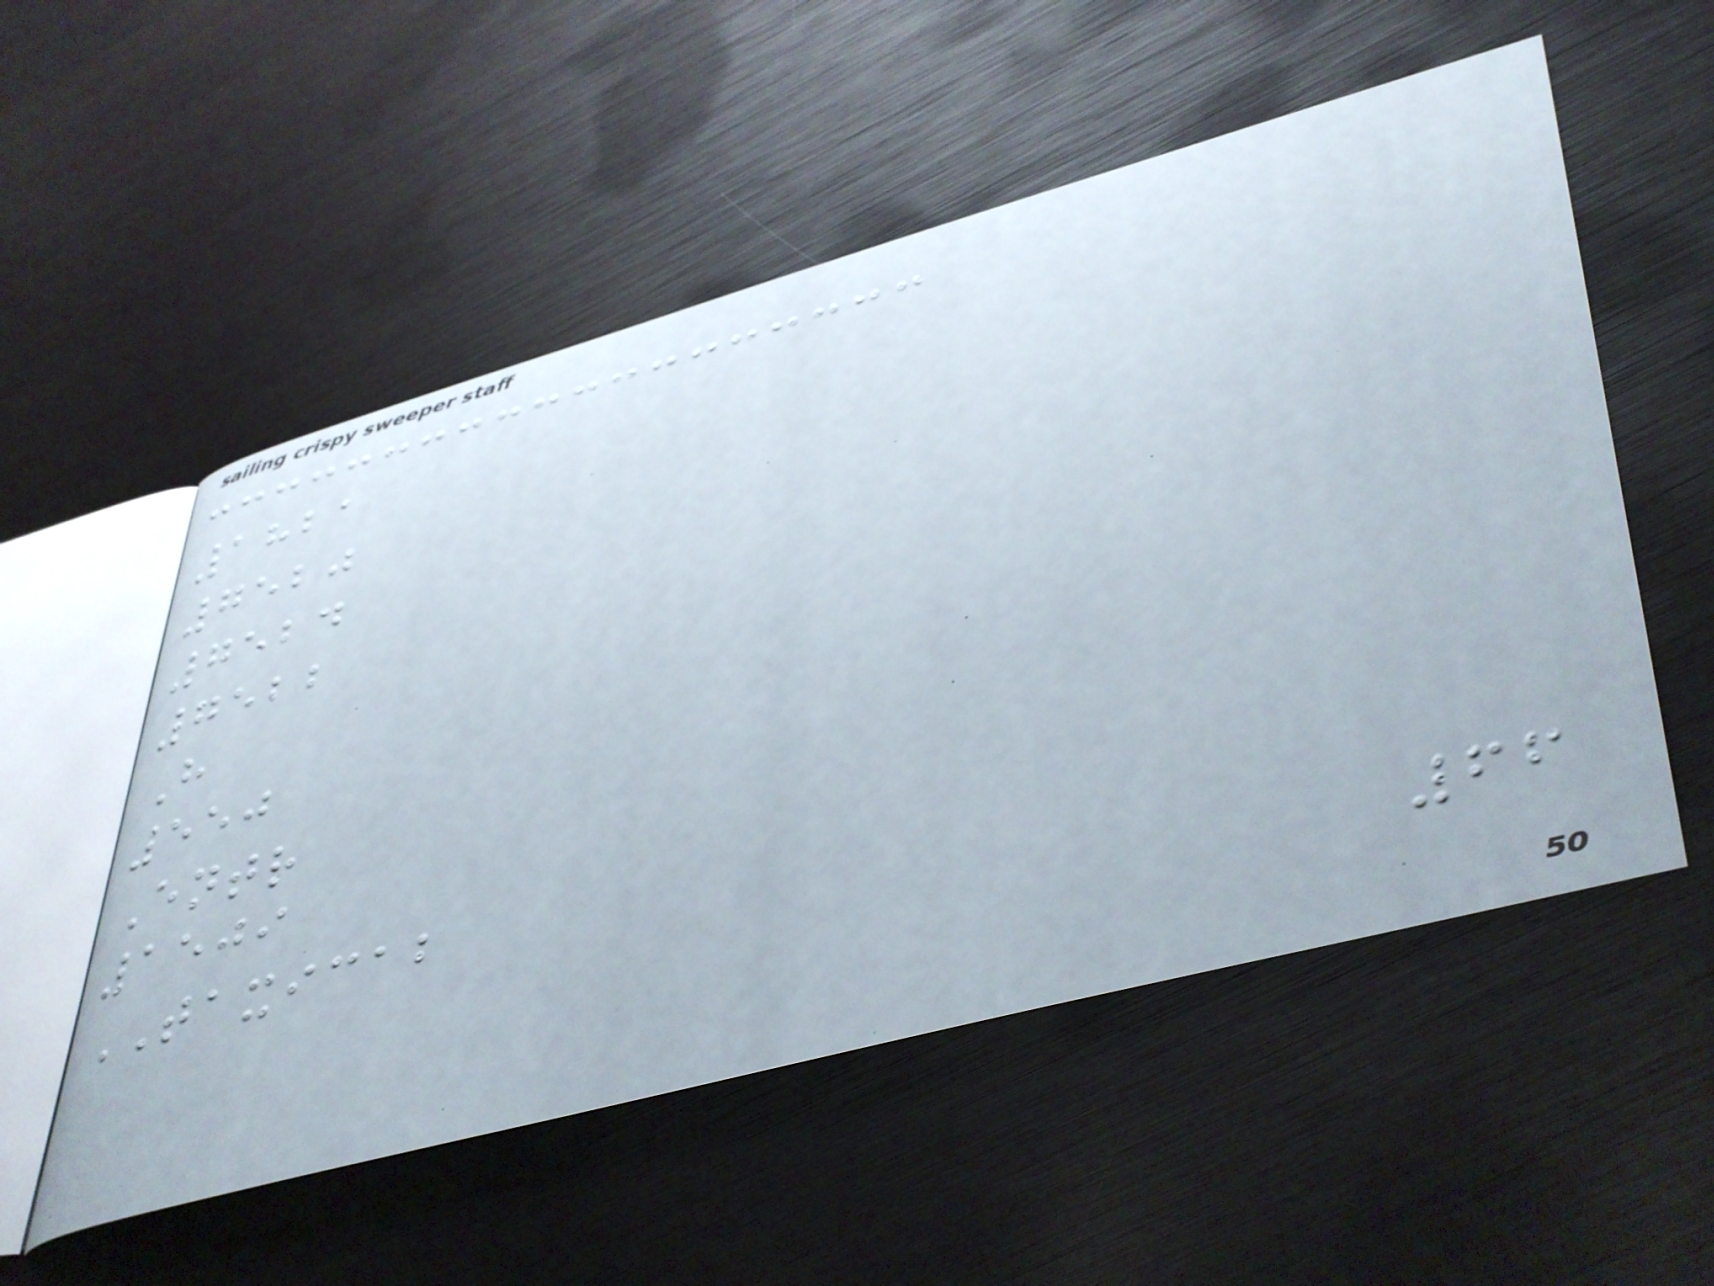1821
7520
7524
7522
H
550
Entr
1509
TAXICAB
66
